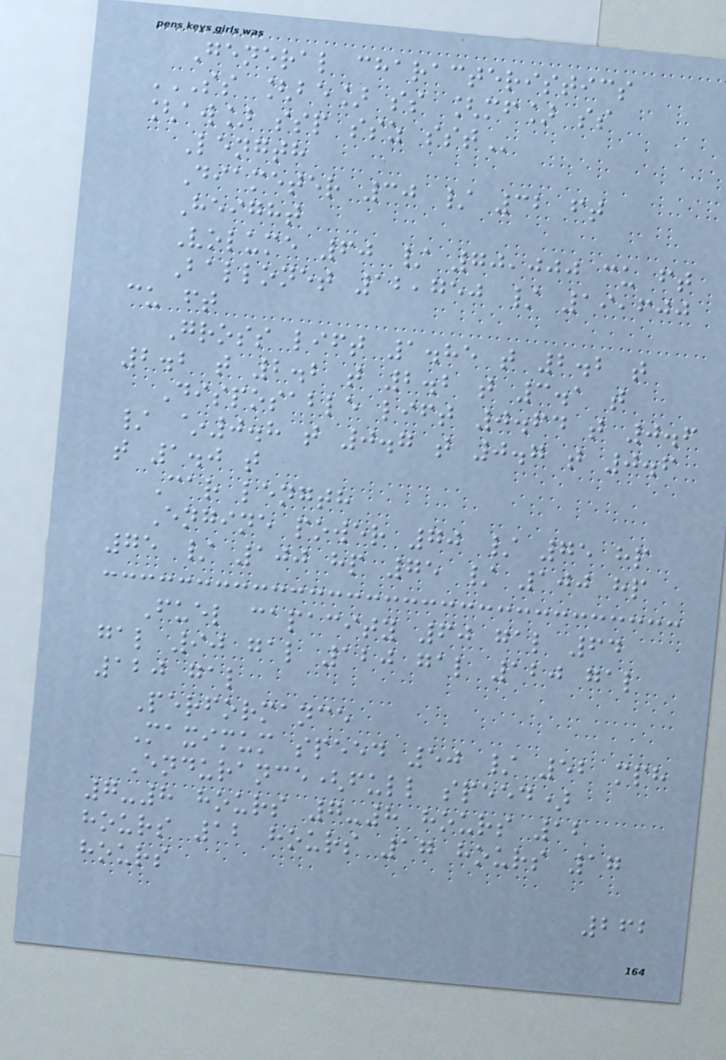General characteristics
SS [BE] SS [MF] SS
[AW] SSP SSZ SST
Length
Diameter 30 / 32 ft
Height
Volume 60 / 70,000 cu ft
Ballonet 12,750 / 19,600
cu ft
Gross lift 1.85 t 2.2 t
2.2 t 2.2 t 2.2 t 3.1 t
Disposable lift 0.64 t 0.6
/ ~0.8 t 0.7 t 0.7 t 0.6
t 1.0 t
Car length
Engine power 70 / 75 hp
75 / 100 hp 75 / 100 hp
Fuel capacity 60 gal 64
gal 90 gal 120 gal 120 gal
120 gal
Performance
Maximum speed 50 / 52 mph
Endurance(full speed)
7-8 hours 7-8 hours 12
hours 12 hours 17 hours 17
hours
262
